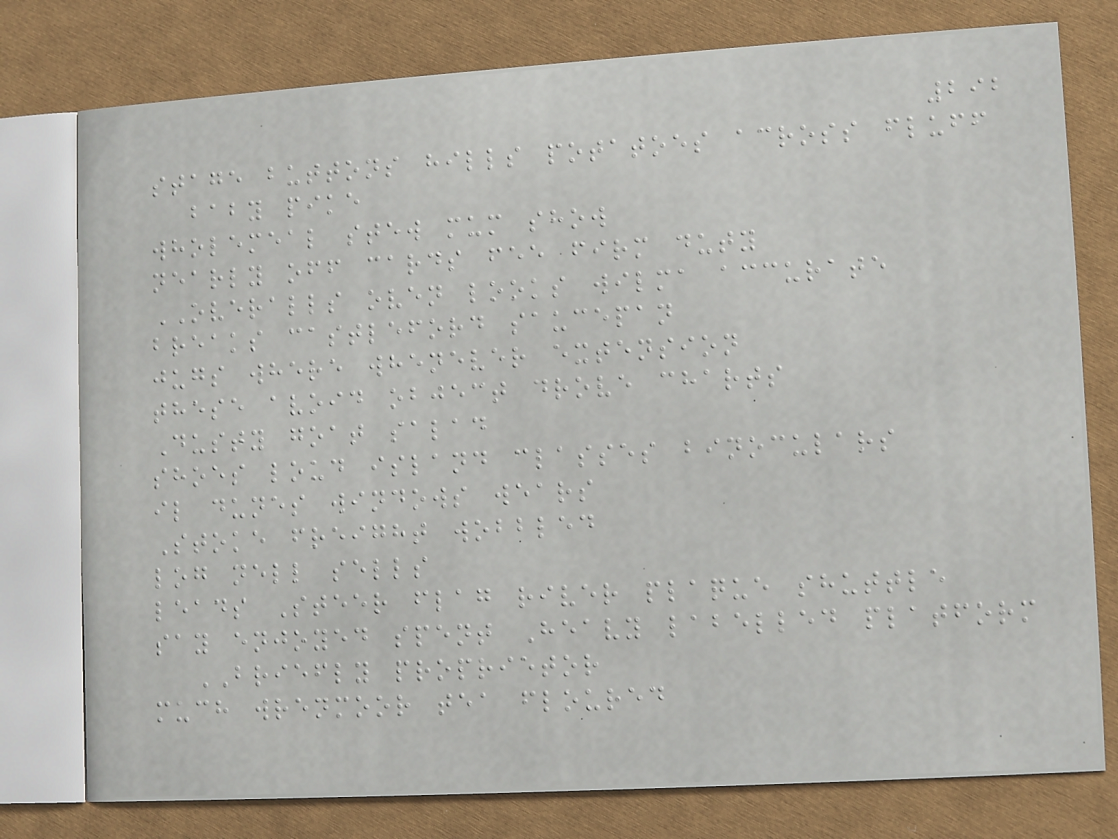292
stage buttons hills potatoes across fluff
baby pike
wholemeal stew mum show
nearly off cards fee firm duty
OVERALLS oven looks wilma accurate
breaks castleford saucepan
jugs where whenever extension
these avoid object drove charts
Dusty goat salad
shoes loud island classes binoculars
il dunes windows wears
Stoke freight wobbled
log nell sells
leads Steer flag river plaque shuttle
say enjoyed spent Heavy labelled platform
BRIEFLY proprietor
much wrenmoor tea floured
